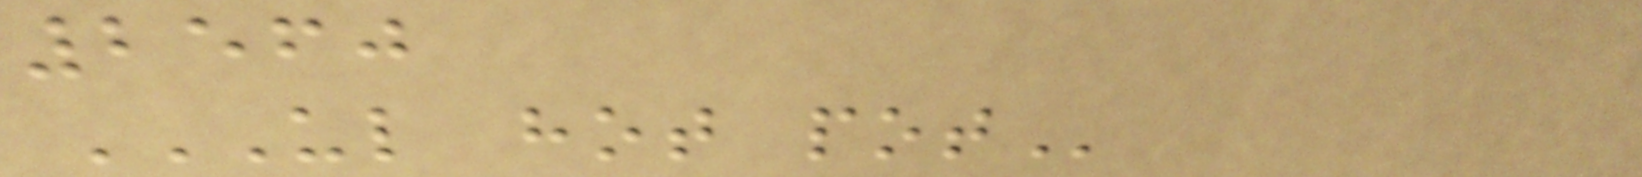2560
UL HOT POT
